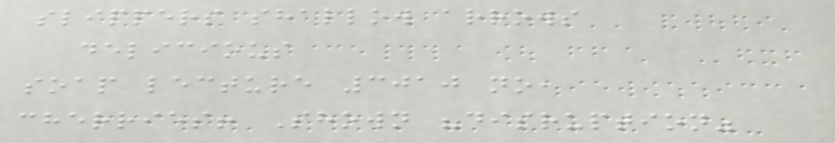slippers shallow arrows
delicious
soap lecture 3010 no,
cherries! Shown "disruption"
